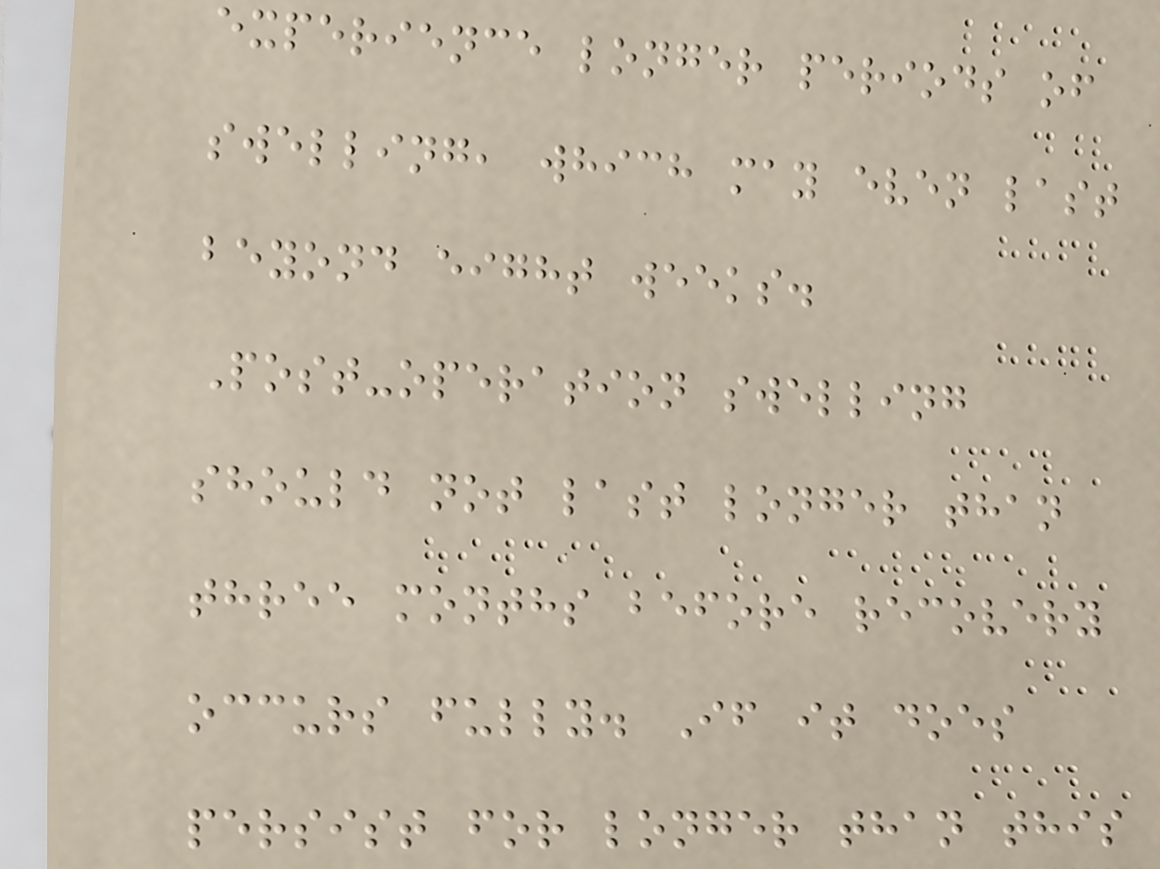experience longer periods of
swelling, which may even last
beyond eight weeks.
Post-operation swelling
should not last longer than
three months before recovery
occurs fully. If it does
persist for longer than this
